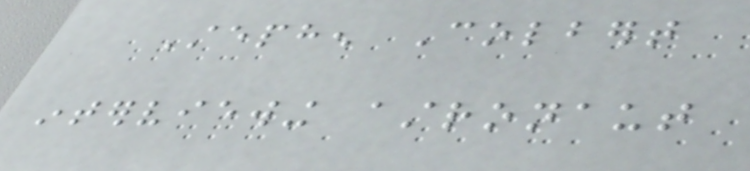Stephen Colbert
interviewing astronaut
